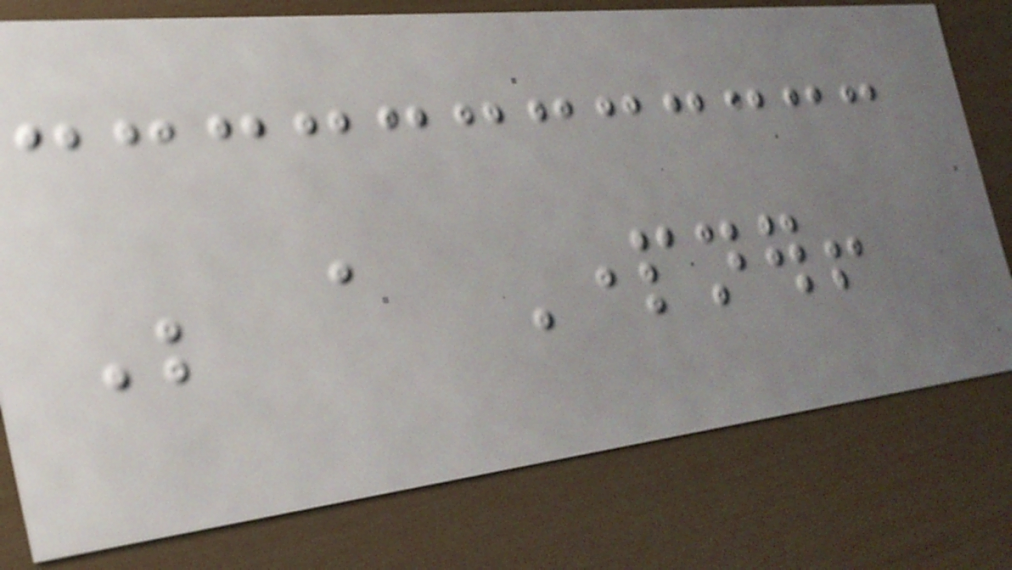Be a Partner!
